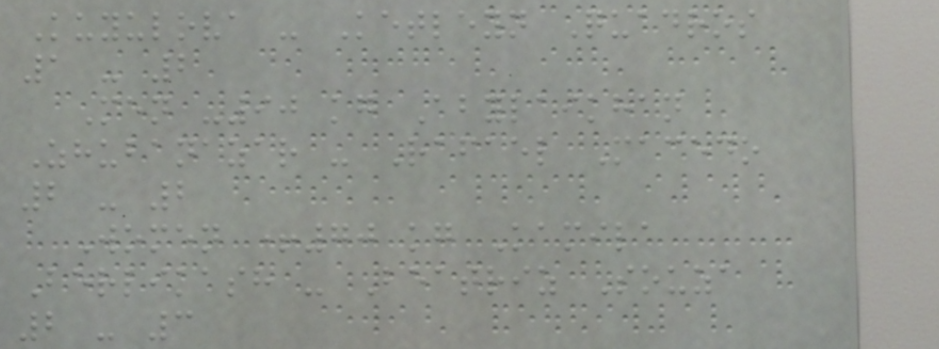Kuyulova - Ketleyn Quadros
1 - 2
Men -90 kg Abylaikhan
Zhubanazar - Rafael Macedo
2 - 2
Women +70 kg Kamila
Berlikash - Beatriz Souza
2 - 3
